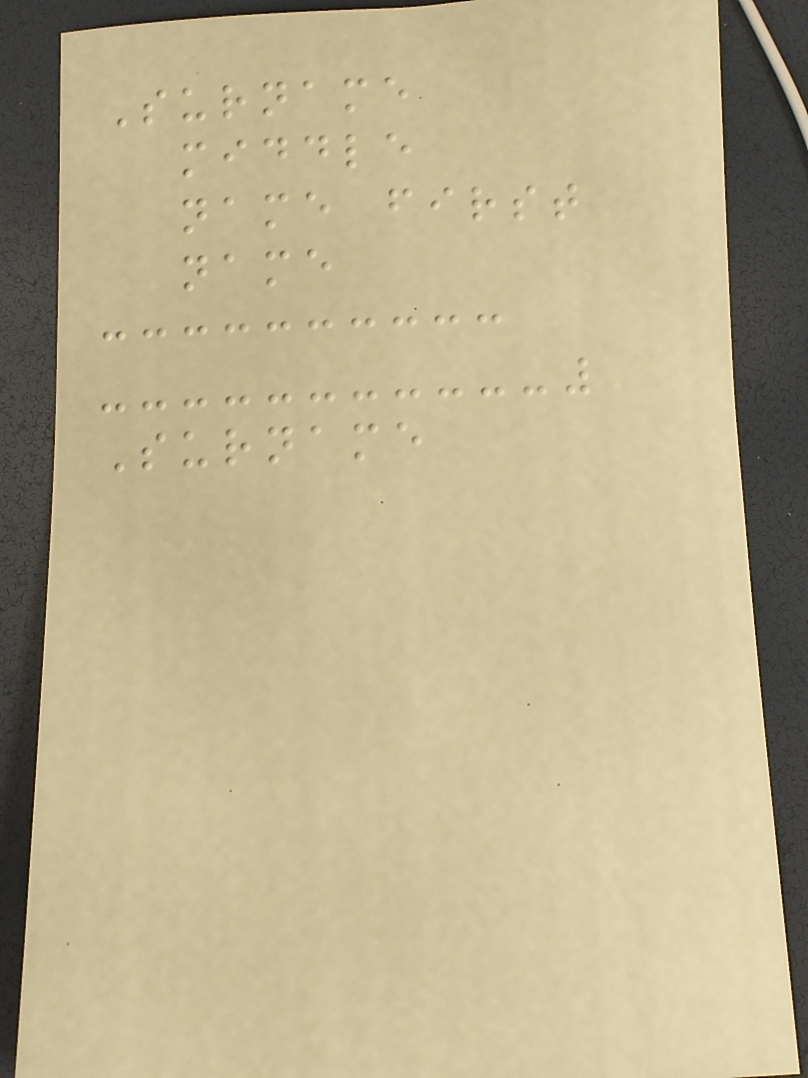Surname
middle
name first
name
Surname
